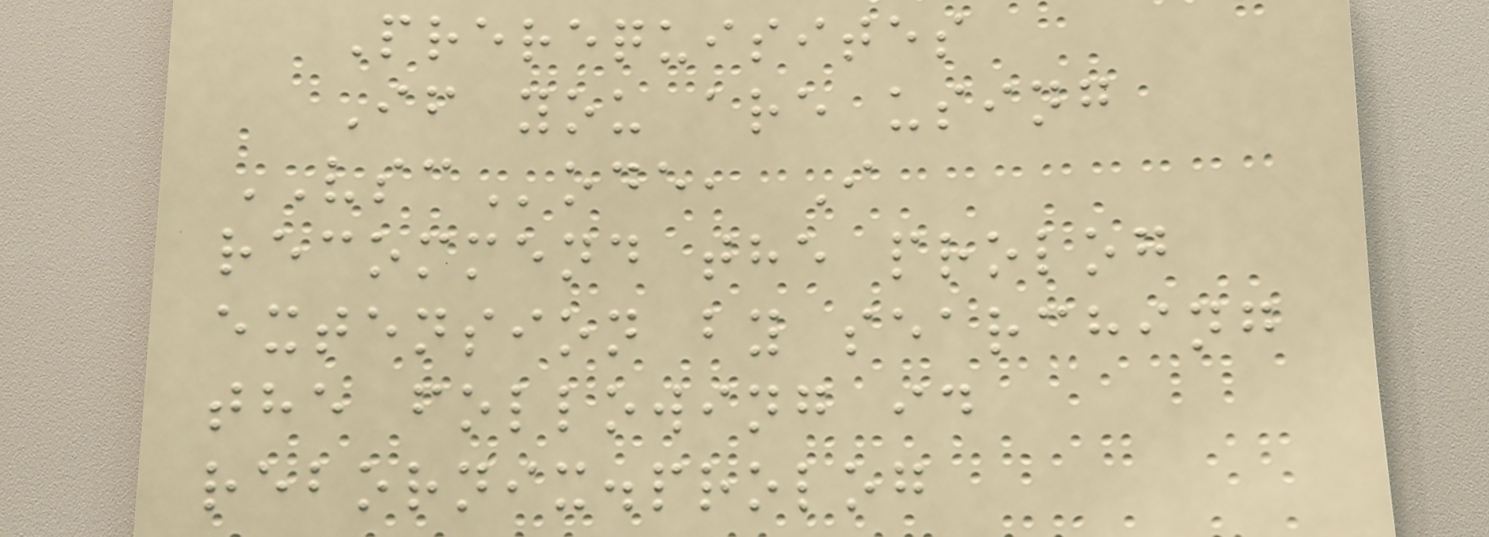Prerequisites
If you are using
VSCode, I
recommend the prolog
extension by searching
the following id
rebornix.prolog
